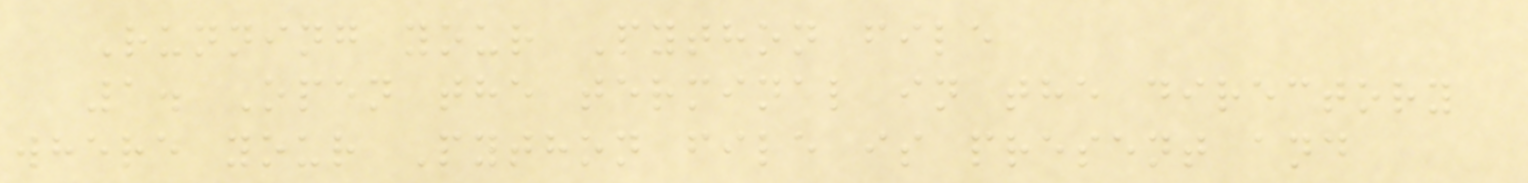Running your Python file
1. Open the terminal in the directory
where your Python file is present and
